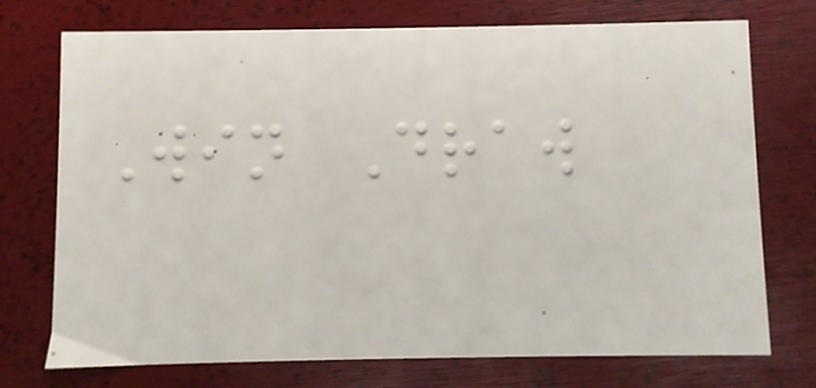Win Draw
